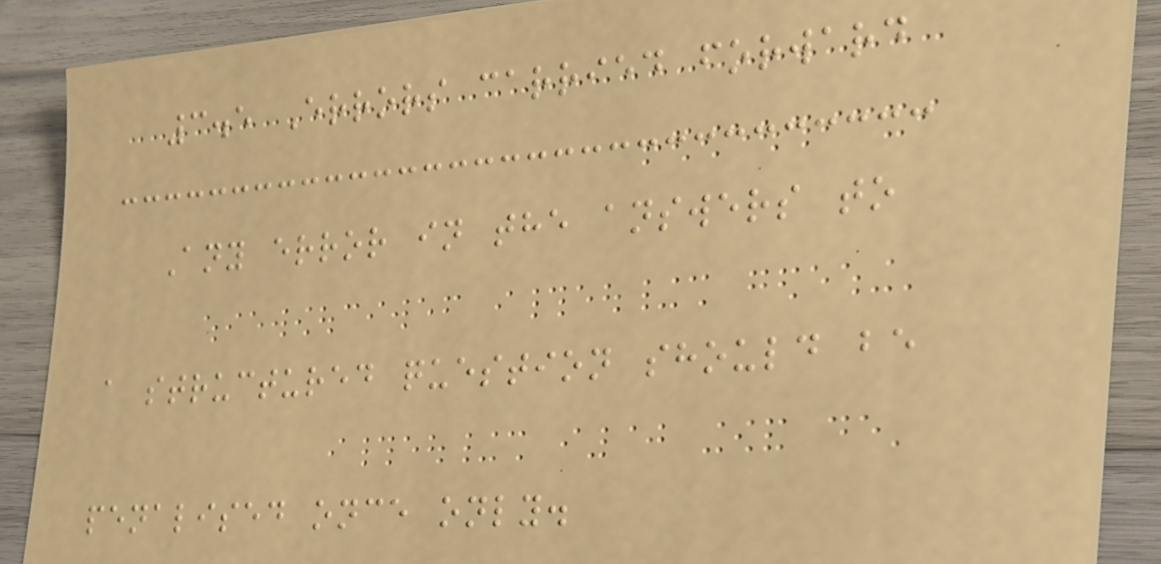3.5 Errors carried forward
Any error in the answers to
a structured question should be
penalised once only.
